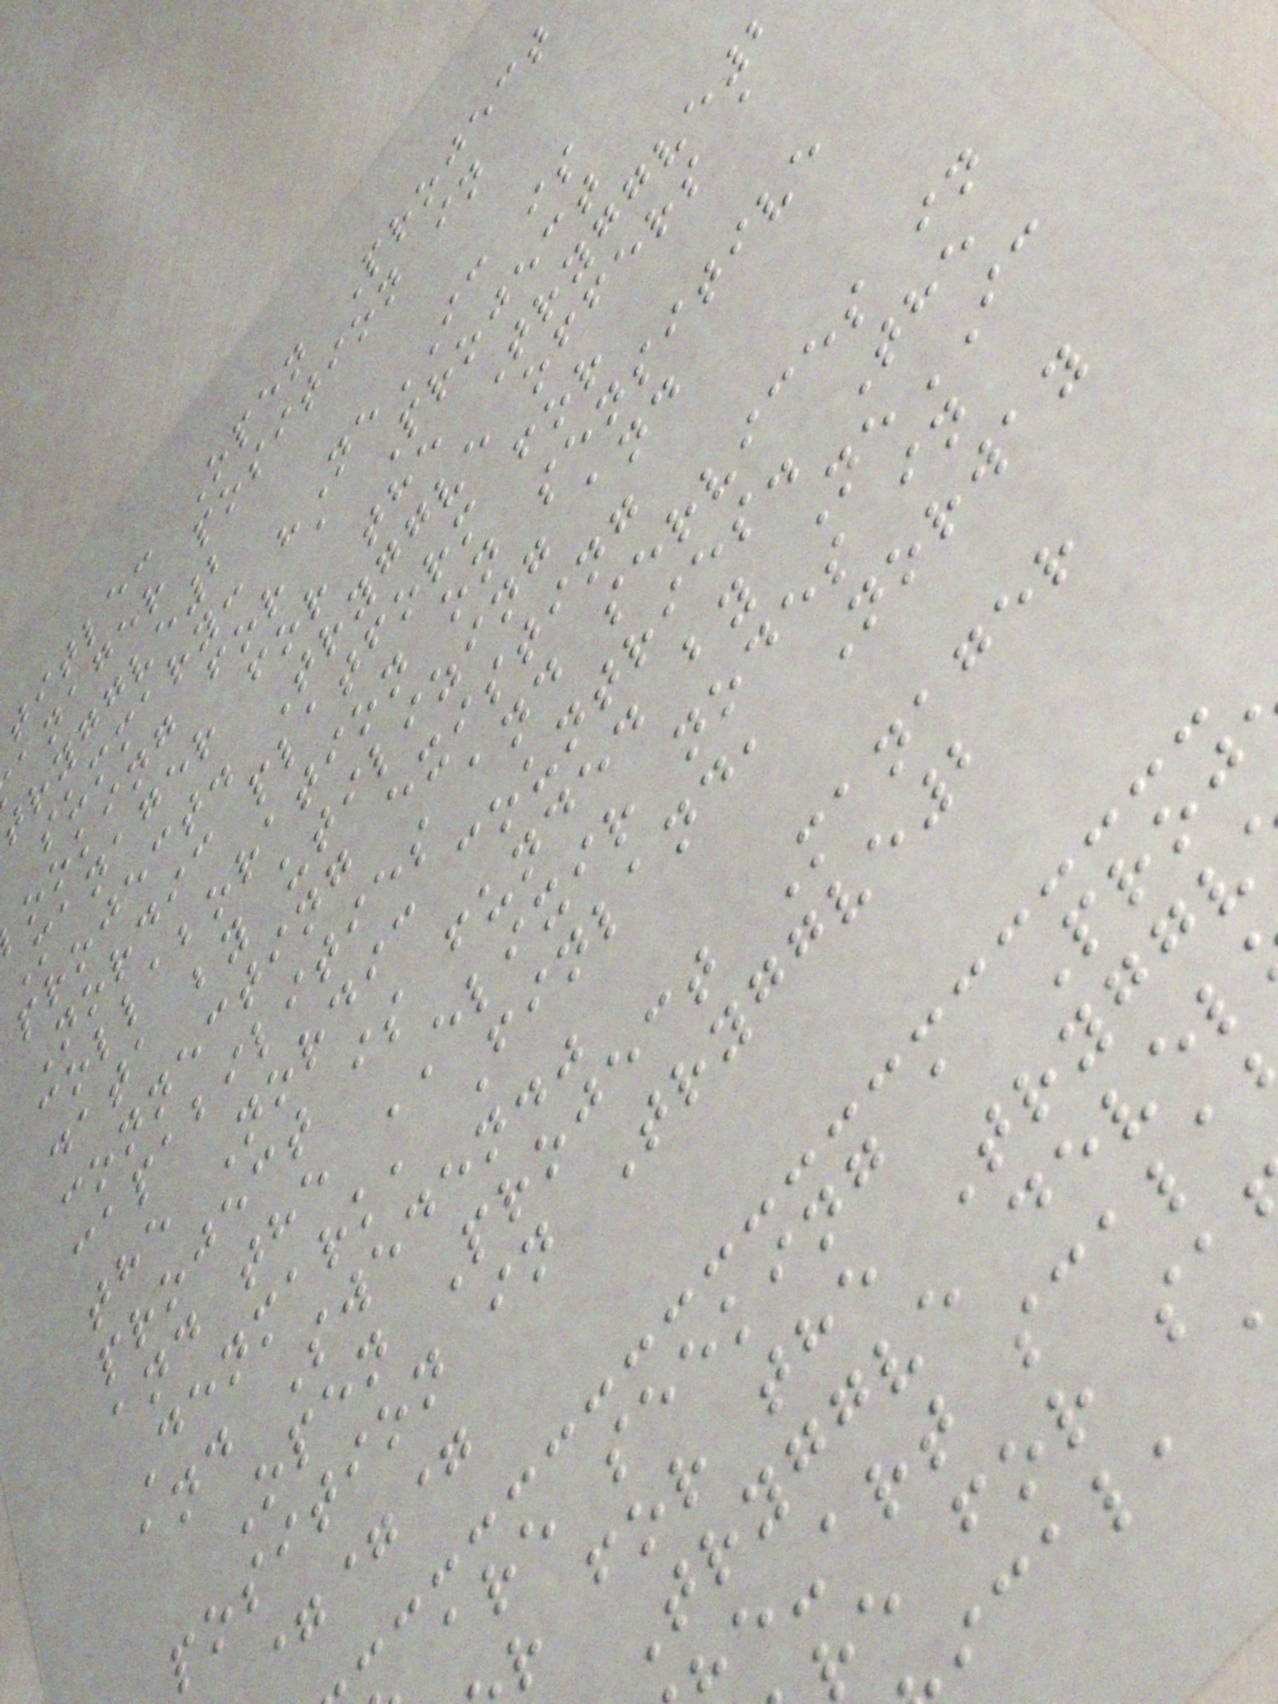title: Open Project
anager position in
tryggve2
summary: "NeIC is
ooking for a Project
Manager for the Tryggve2
project. Tryggve offers a
Nordic platform for
collaboration on sensitive
data by utilizing and
connecting existing
capabilities and services in
the Nordic countries. The
project is funded by NeIC
and the ELIXIR nodes in
Denmark, Finland, Norway
and Sweden."
Open Project Manager
position in Tryggve2
===
are seeking a Proj
r for the Tryggv
Tryggve devel
e-art scala
re for sa
